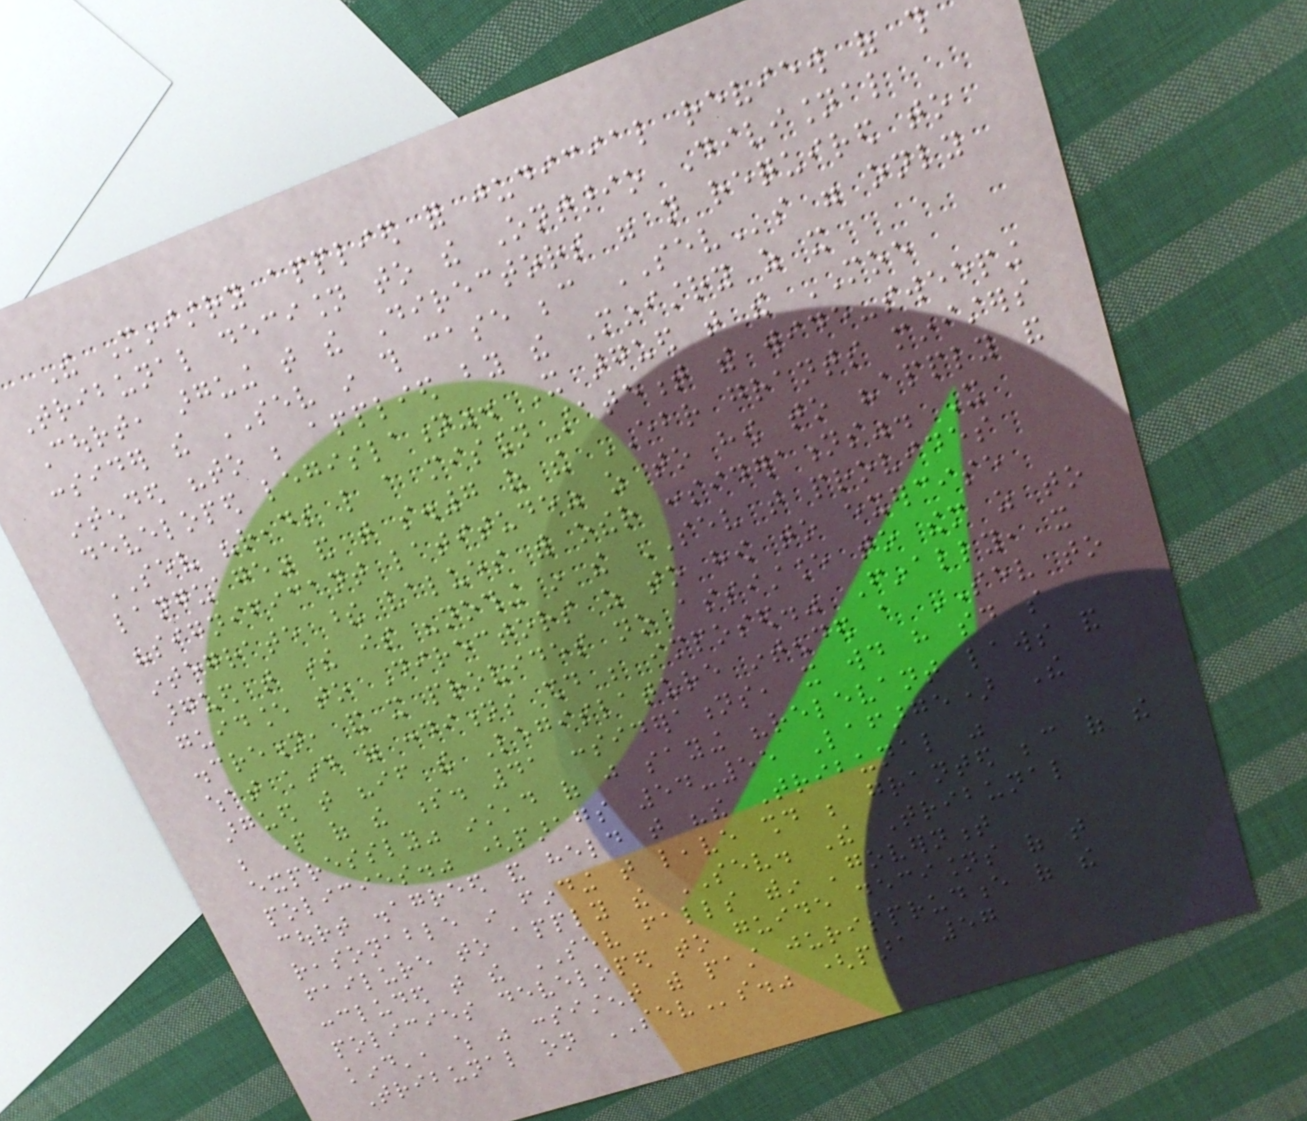The Ministry applied for judicial review of this
Tribunal decision to the Ontario Divisional
Court, arguing that the Directors were not required to
consider the SEV in this case because SEVs were only
intended "to be applied by the Ministry as it
developed legislation". It argued that the MOE
SEV "reads like a mission statement with wide-sweeping
language" and that s.7 of the EBR grants ministers
"significant latitude" as to how to "apply and
integrate these values with other considerations". It
argued that there is "nothing in the SEV that provides
guidance to Directors as to how to exercise
discretion, and it provides no assistance to them as to
what kind of conditions should be imposed." Finally, it
argued that "if the Legislature intended a SEV to
be part of the s. 41 considerations, it would have said so
expressly" instead of just saying "relevant laws and
policies." (parags 54-55 Lafarge) The
court disagreed and held that "the Tribunal was
reasonable in finding that leave should be granted because of the
failure to apply the SEV. The Tribunal
concluded that the SEV falls within 'government
policies developed to guide decisions of that
kind', which was consistent with past jurisprudence of the
Tribunal on SEVs." (para 57
